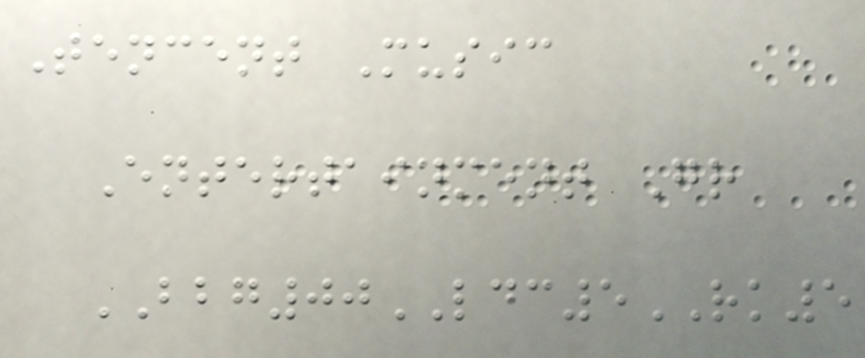Tencent Music
Entertainment Gr
BBG00LDC5RK5
